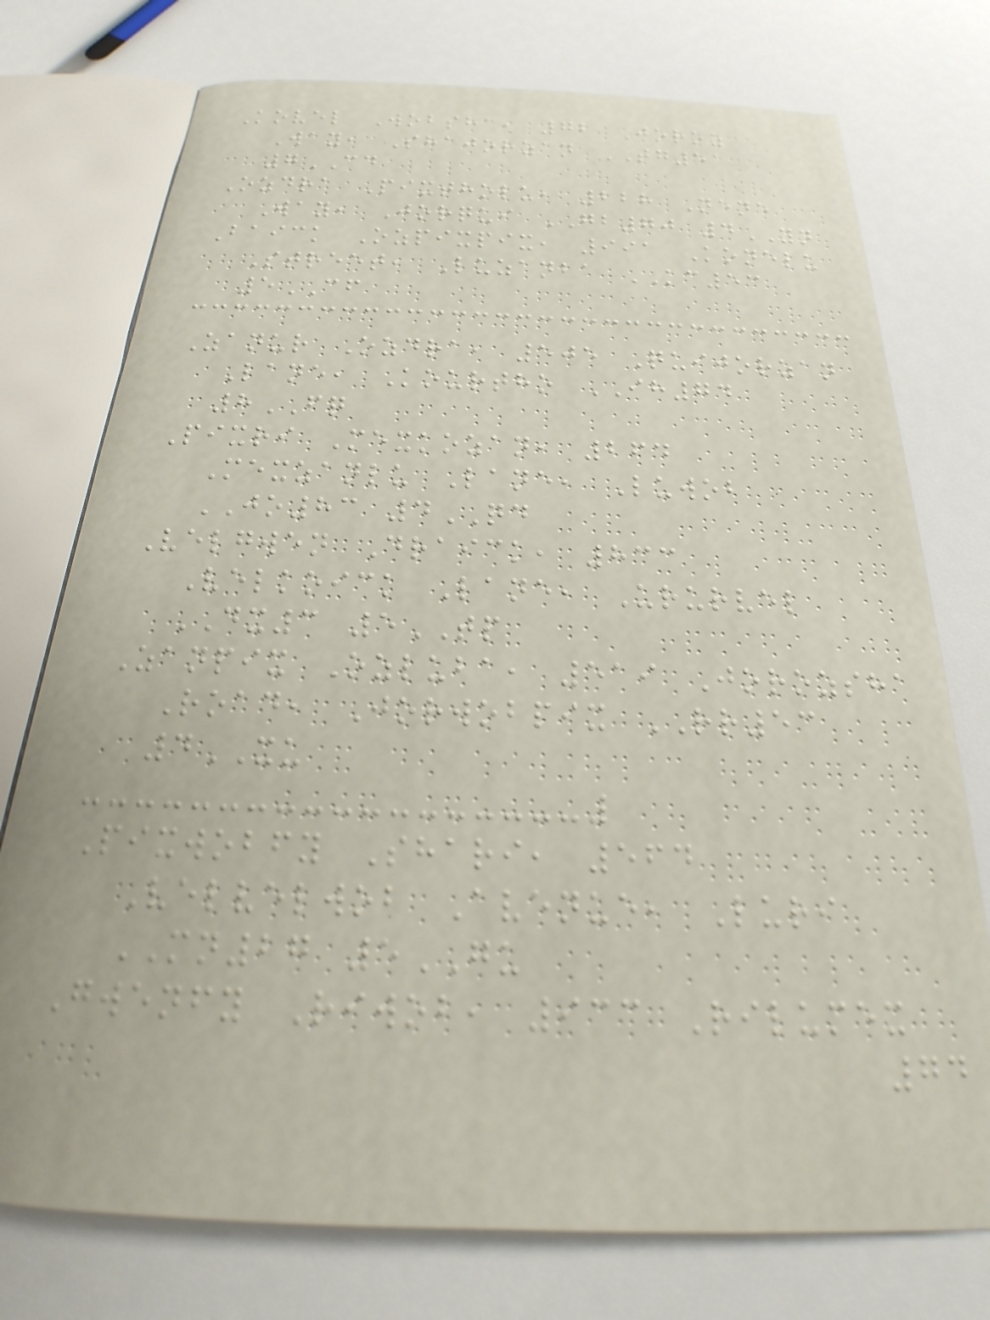Kovel Wobsha, 72 Joroz
Way, Shajorzan TG51
7CD
Ozdra Pixtholu, 228 Nene
Way, Jorqui GB70 4YN
Baick Ozpixpix, 991 Konelu
Street, Luzanba KC53
5CF
Zanur Ozdra, 505 Quijorzan
Lane, Kourtho IH74
8FQ
Pixri Mexkozan, 264
Mexzanlu Lane, Luwob
JO83 4QD
Velgwen Draick, 833
Velkoick Lane, Ururvel
DX3 5TP
Zanpix Ozluba, 519 Jorozsha
Road, Jorwobpix RR53
4XU
Pixwobfy Shari, 564
Velvelwob Avenue, Luri
MN27 5GU
Gwenfy Riwob, 933 Rilumex
74
